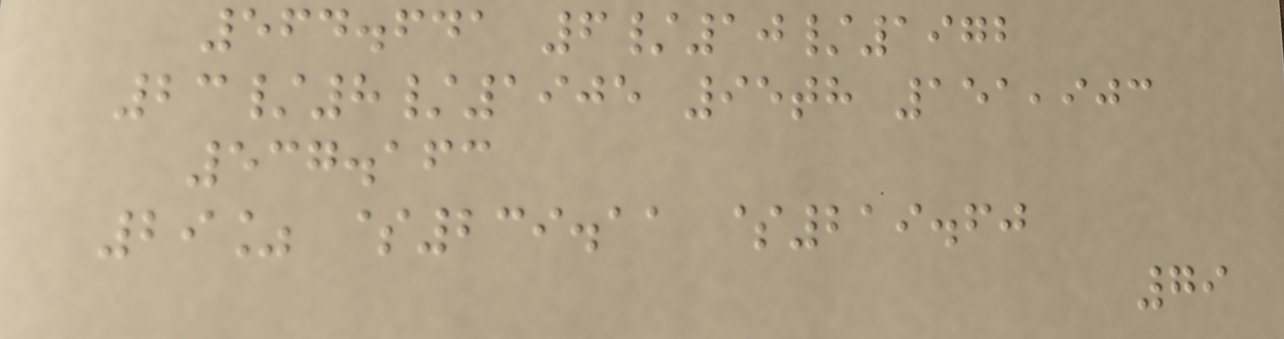564.641 6/10/1972
23/8/1905 95th 151,903
537.163
29% $239.11 $219.60
79
